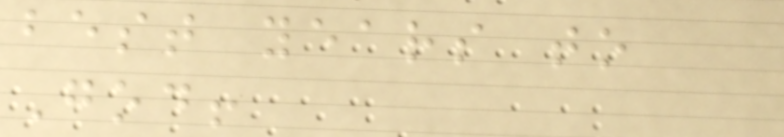best years to
God!
